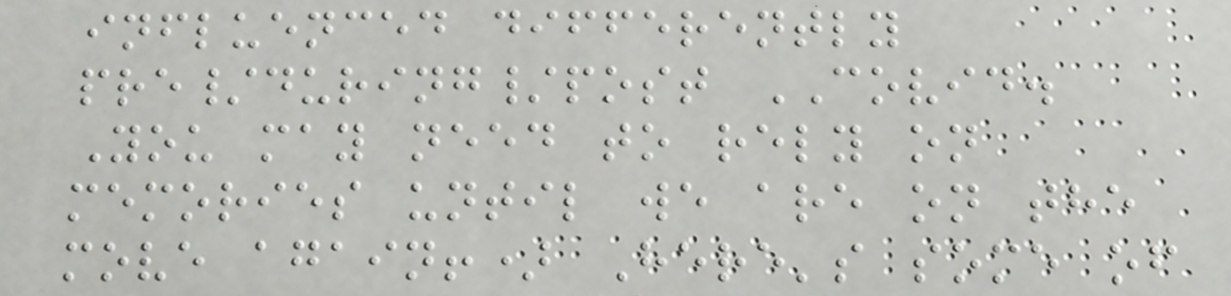influenced differently
pre/during/post COVID.
You may need to rely on
memories until we are on the
move again!) Here's some of
